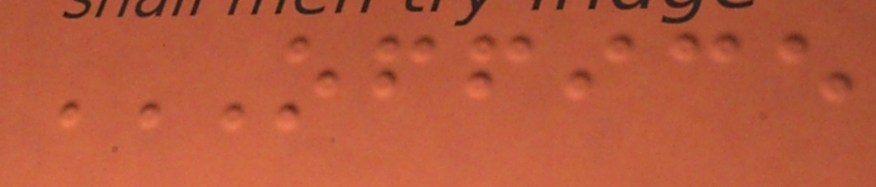OFFICE
